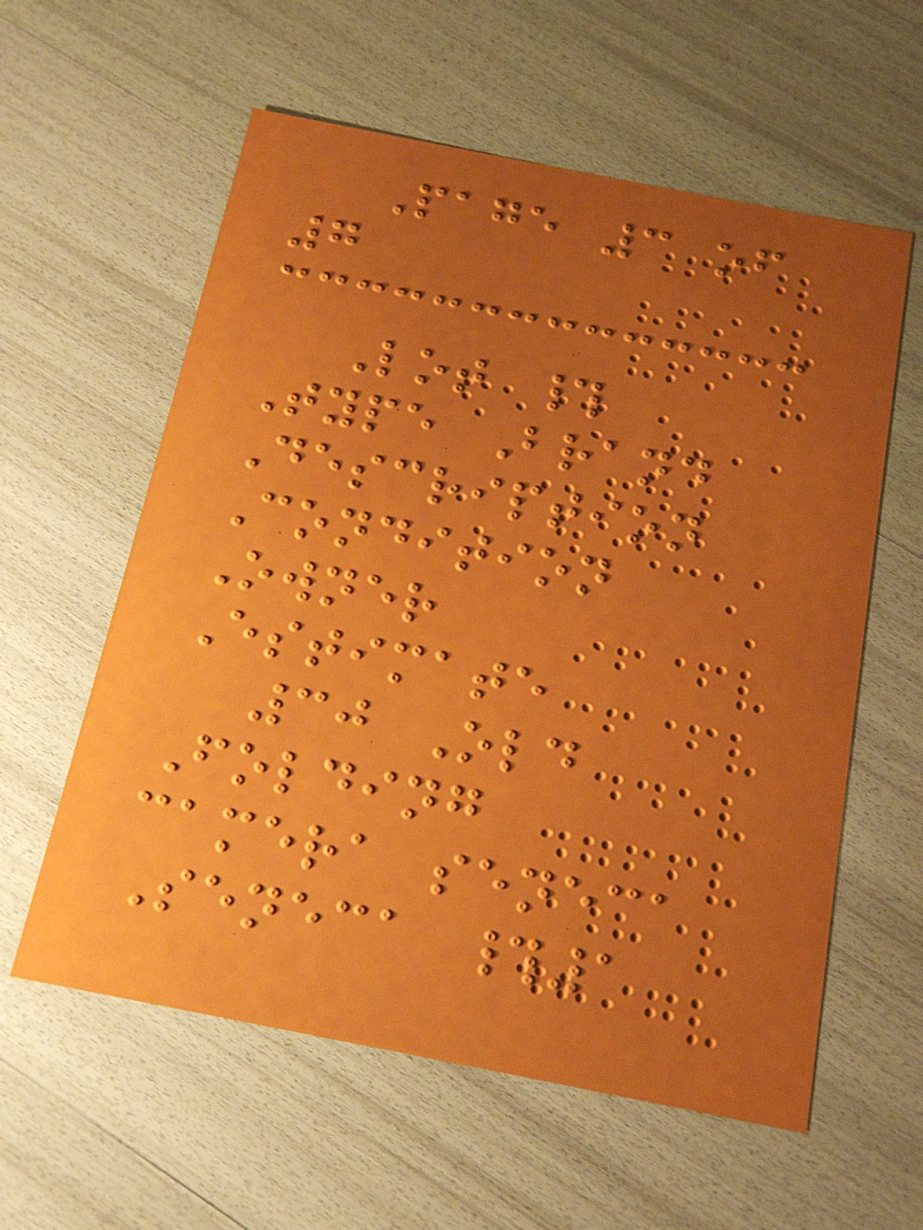Page 3 of
7
Lot #
Type Brand
Description
Condition
Owner
Estimate
30 Old
Folding
camera seneca
Seneca #1
